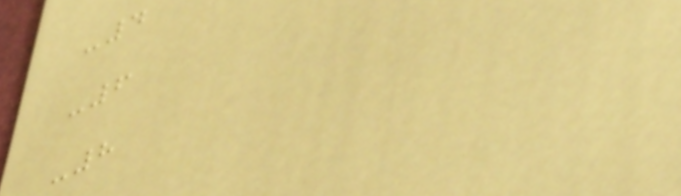-4
-6
-8
